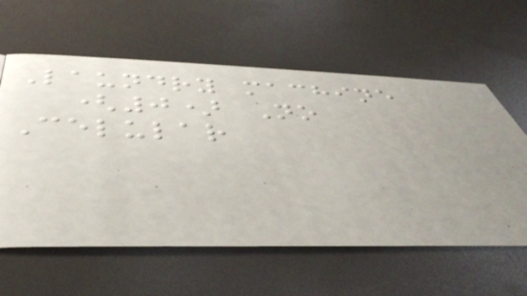Laundry machine
(0) No
Celular
